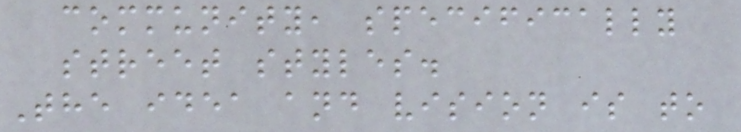community, specifically
street styles.
The idea and vision is to
